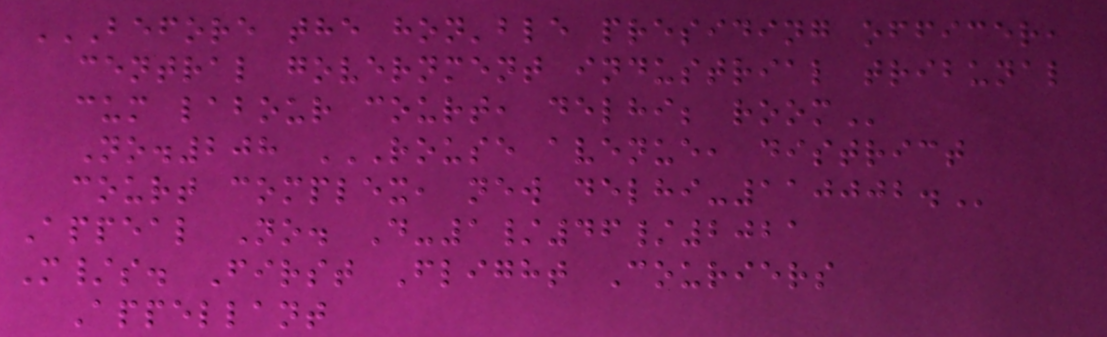BEFORE THE HON'BLE PRESIDING OFFICER,
CENTRAL GOVERNMENT INDUSTRIAL TRIBUNAL
CUM LABOUR COURT, DELHI; ROOM
No.208 ROUSE AVENUE, DISTRICT
COURT COMPLEX, NEW DELHI-110002.
Appeal No. D-1/46/2021
M/s. First Flight Couriers
Appellant
